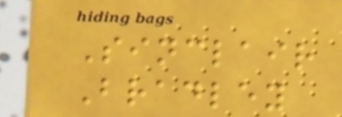Sinclair
Bradley
